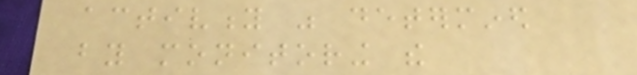activity was determined
by monitoring the
